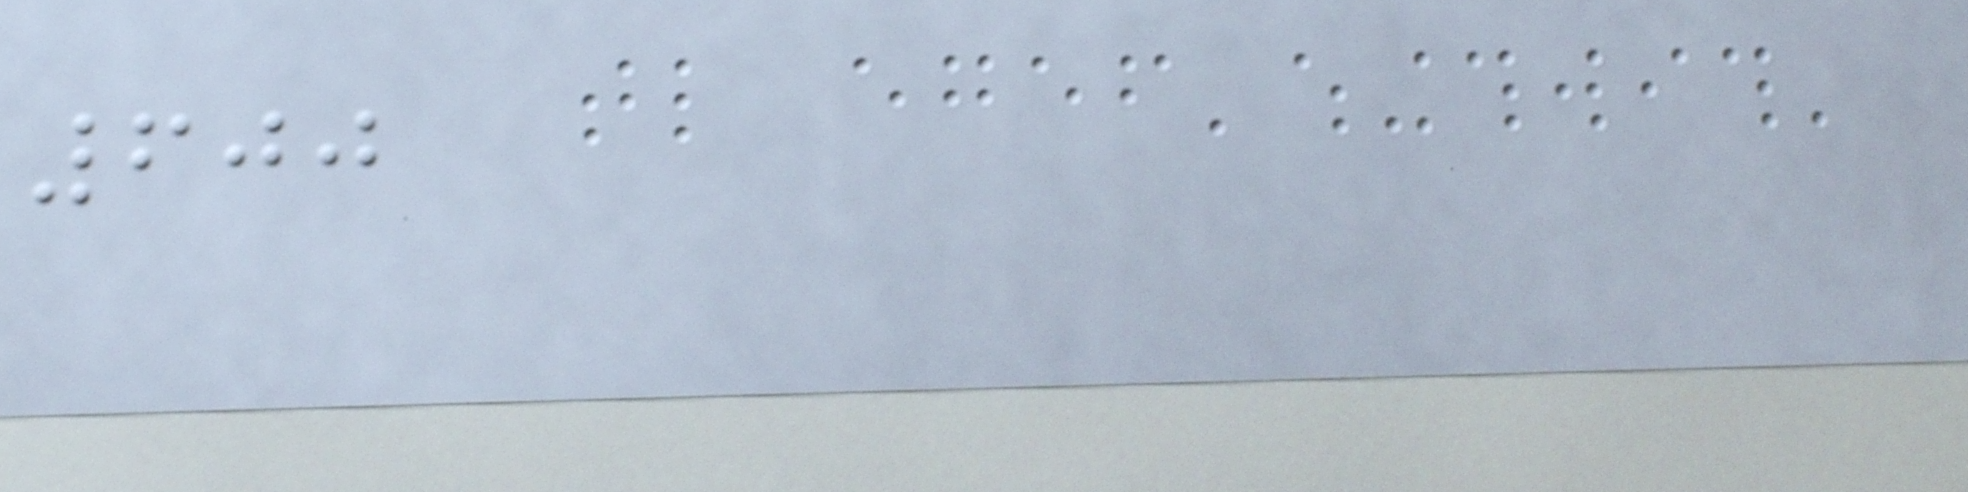600
